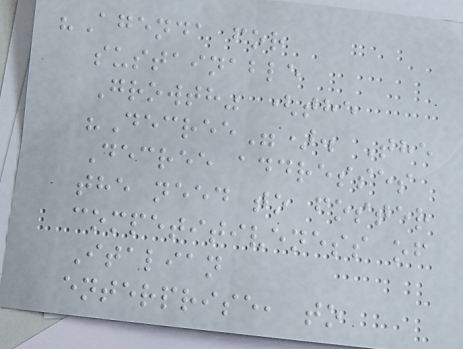"Agenda for
sustainable
Growth" (the
"Decree"). The
Decree addresses
the need to foster
competitiveness of
Italian
enterprise, to
